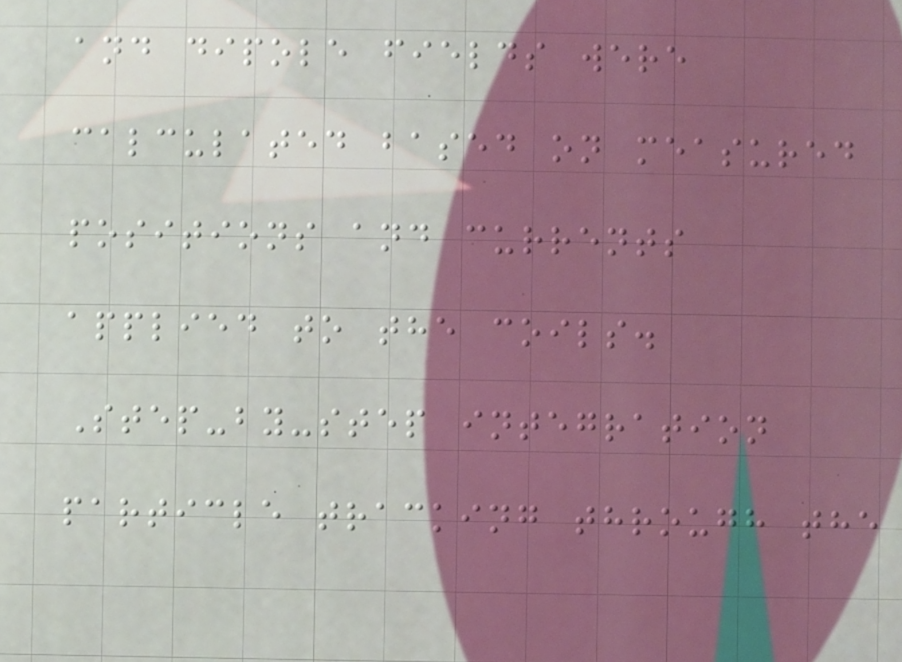and dipole fields were
calculated based on measured
positions and currents
applied to the coils.
Step-by-step integration
particle tracking through the
